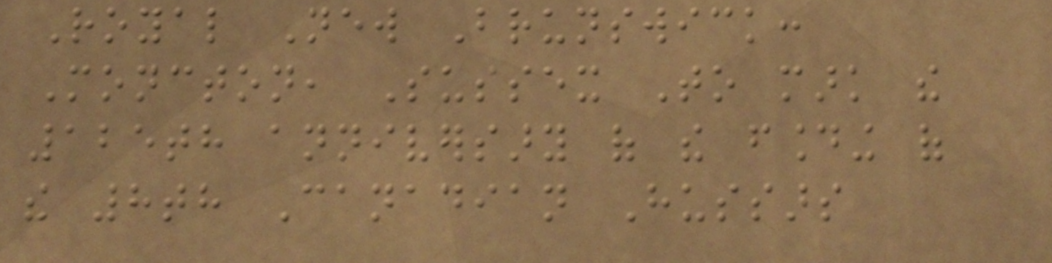Royal New Brunswick:
Moncton, Sussex To mark the
125th anniversary of the founding of
the 8th Canadian Hussars
